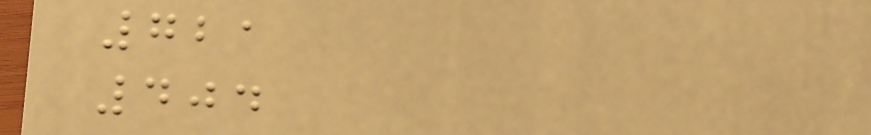721
404
